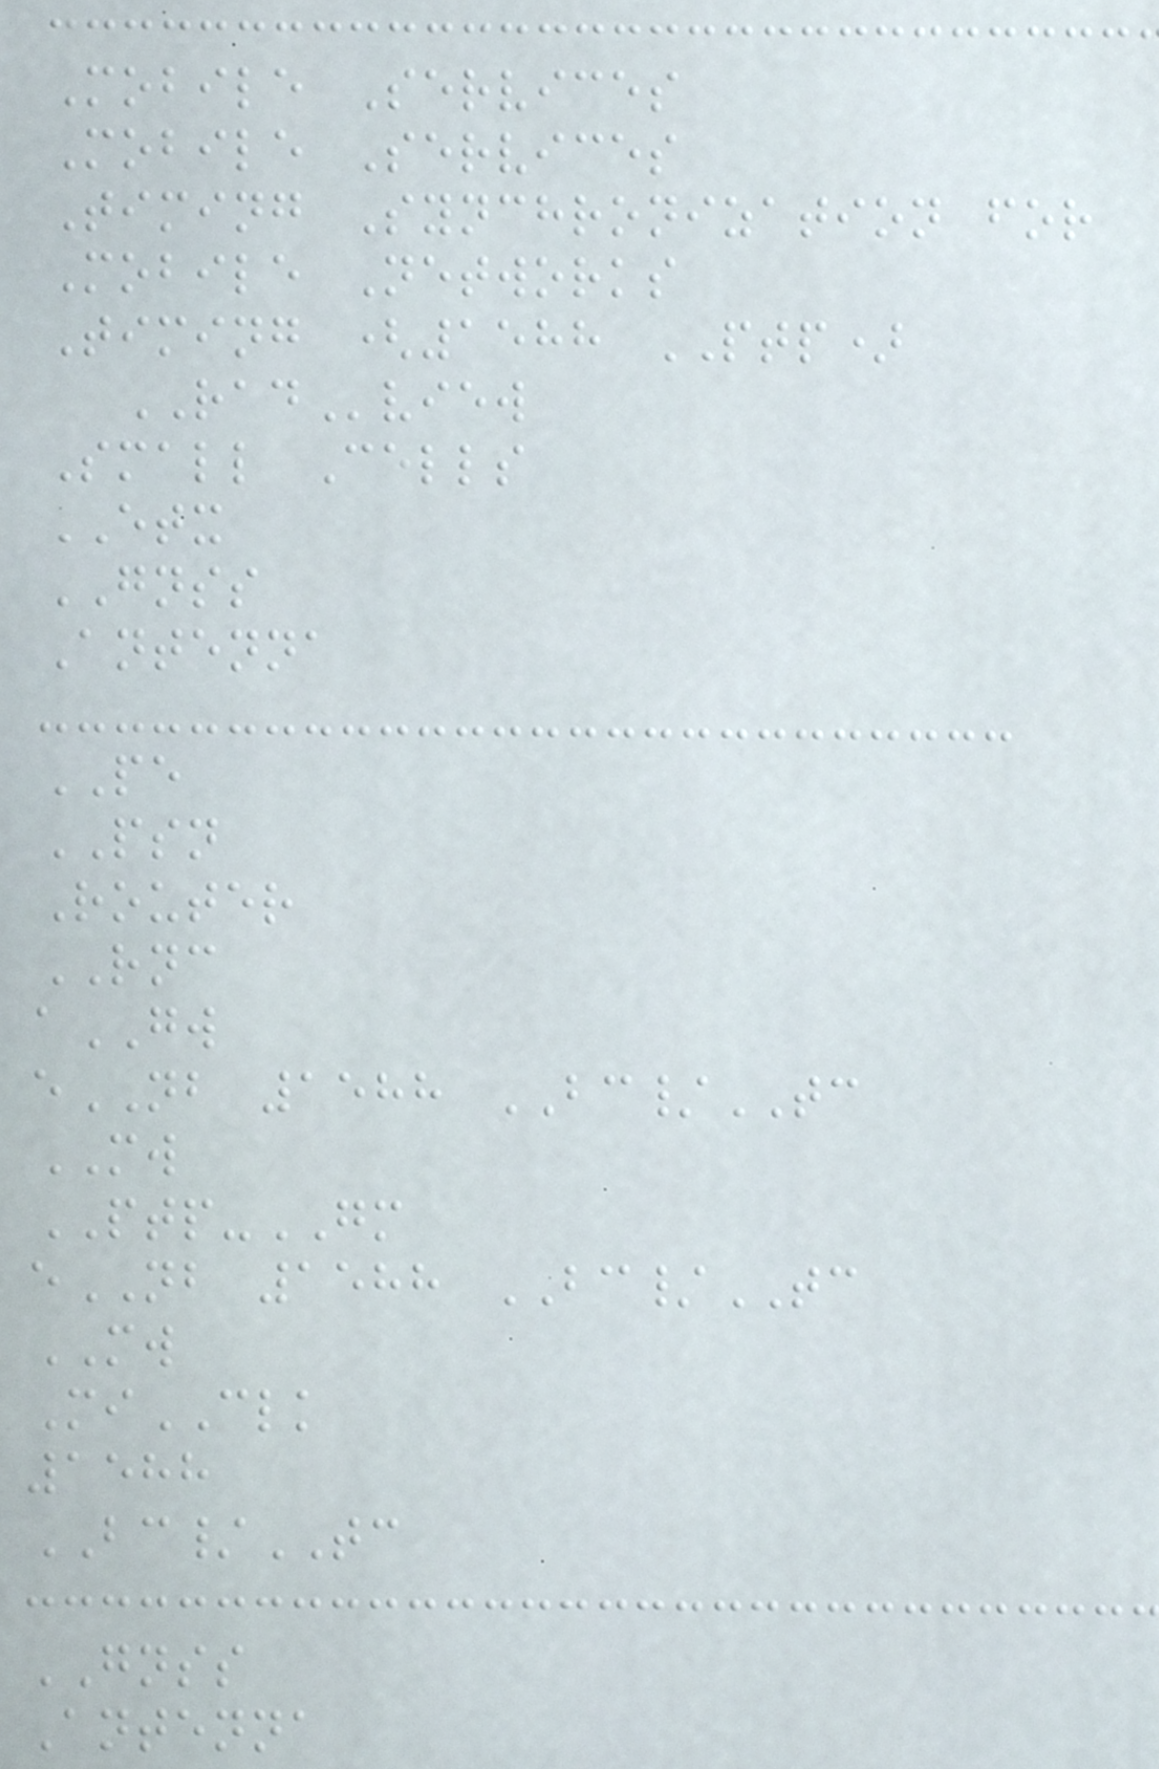Mobile Services
Mobile Services
Timing Synchronization for
Mobile Networks
Timing (1588 PTP)
RADview
Small Cells
ETX
GNSS
Antenna
PE
PSN
Router
RNC
aGW
eNB 1588 BC/TC
MW
PTP-GM
eNB 1588 BC/TC
MW
MiCLK
1588
BC/TC
GNSS
Antenna
